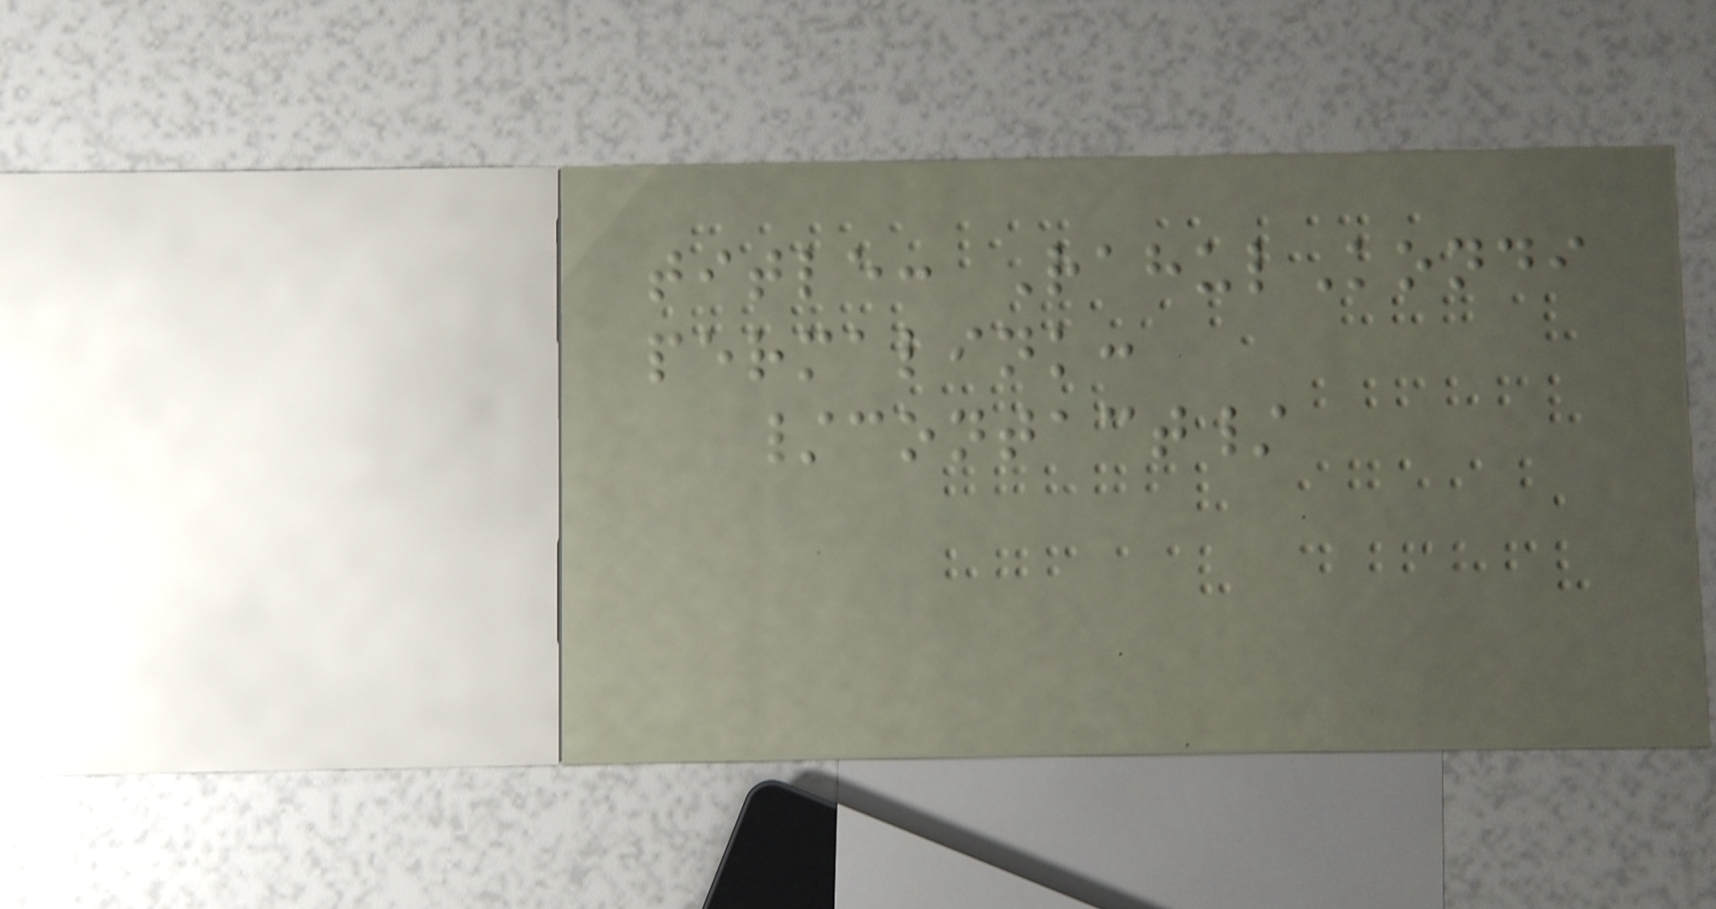title: RahulKondi
permalink:
/contact/
